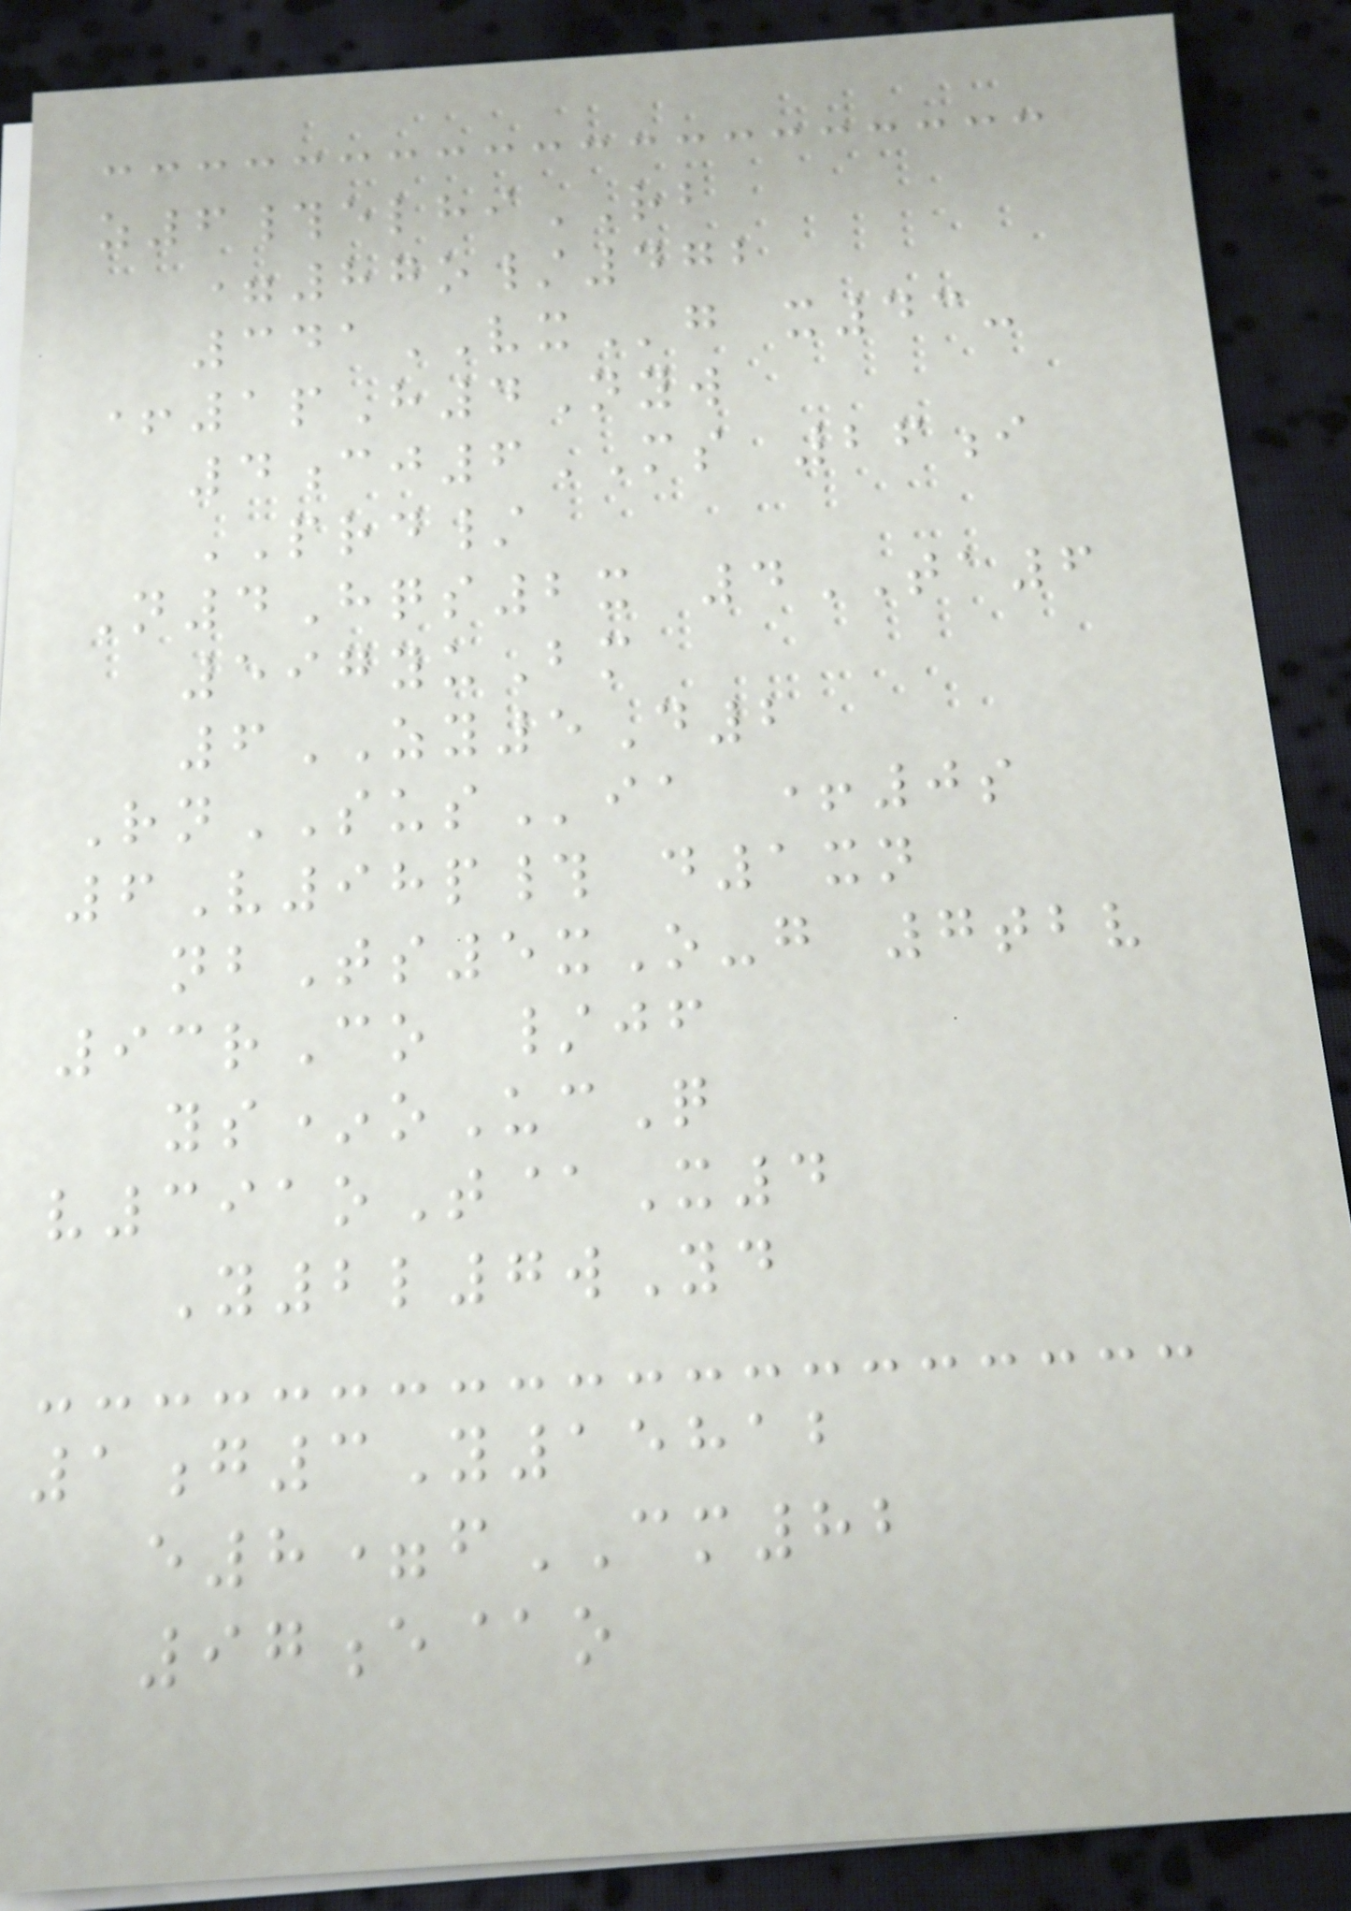z6#elhiRB
=87o/472
341VXg x43-
+1pH4Nyw
4cj6MS 26i
PRD/
N4Hqs2x 4TA6
597yuBm
6ZY5D2
RnSUSia +0s
6V98p# d1xn
nbTs5xO-g 7tbv
93rCo /jf
ys*oUcQ
v391oT@X4
Y2l7wYd
1g3Y15812
e8=fCM82
97e@o
